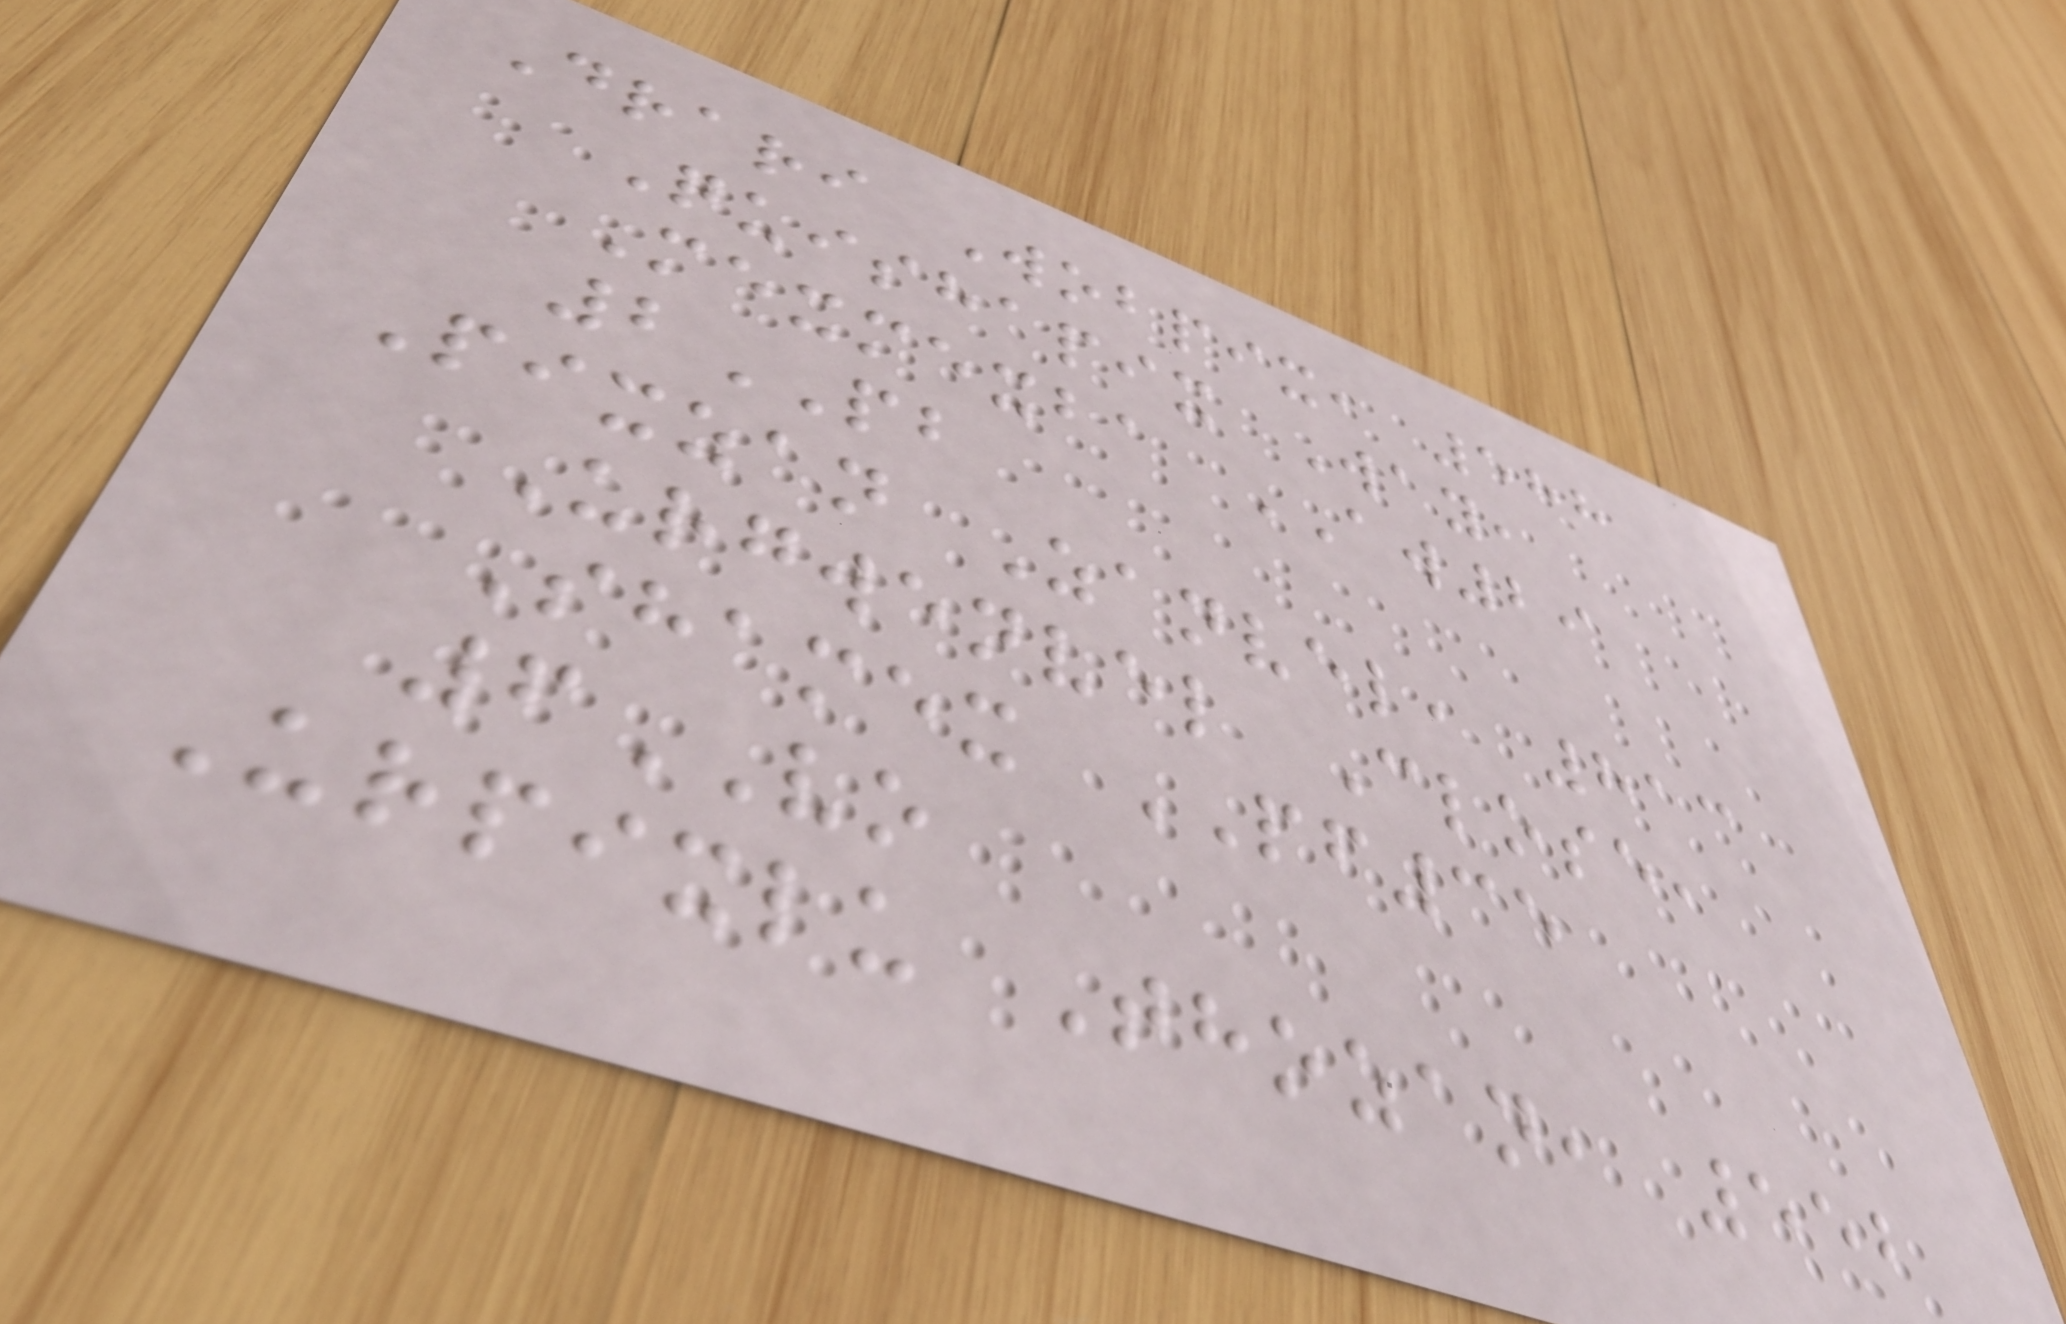Drari Wobpix, 588
Quishapix Way,
Mexmexba AW29
2PB
Pixzan Zanvel, 813
Urgwenvel Close,
Shamex PF35
6VO
Urpixlu Thozan, 552
